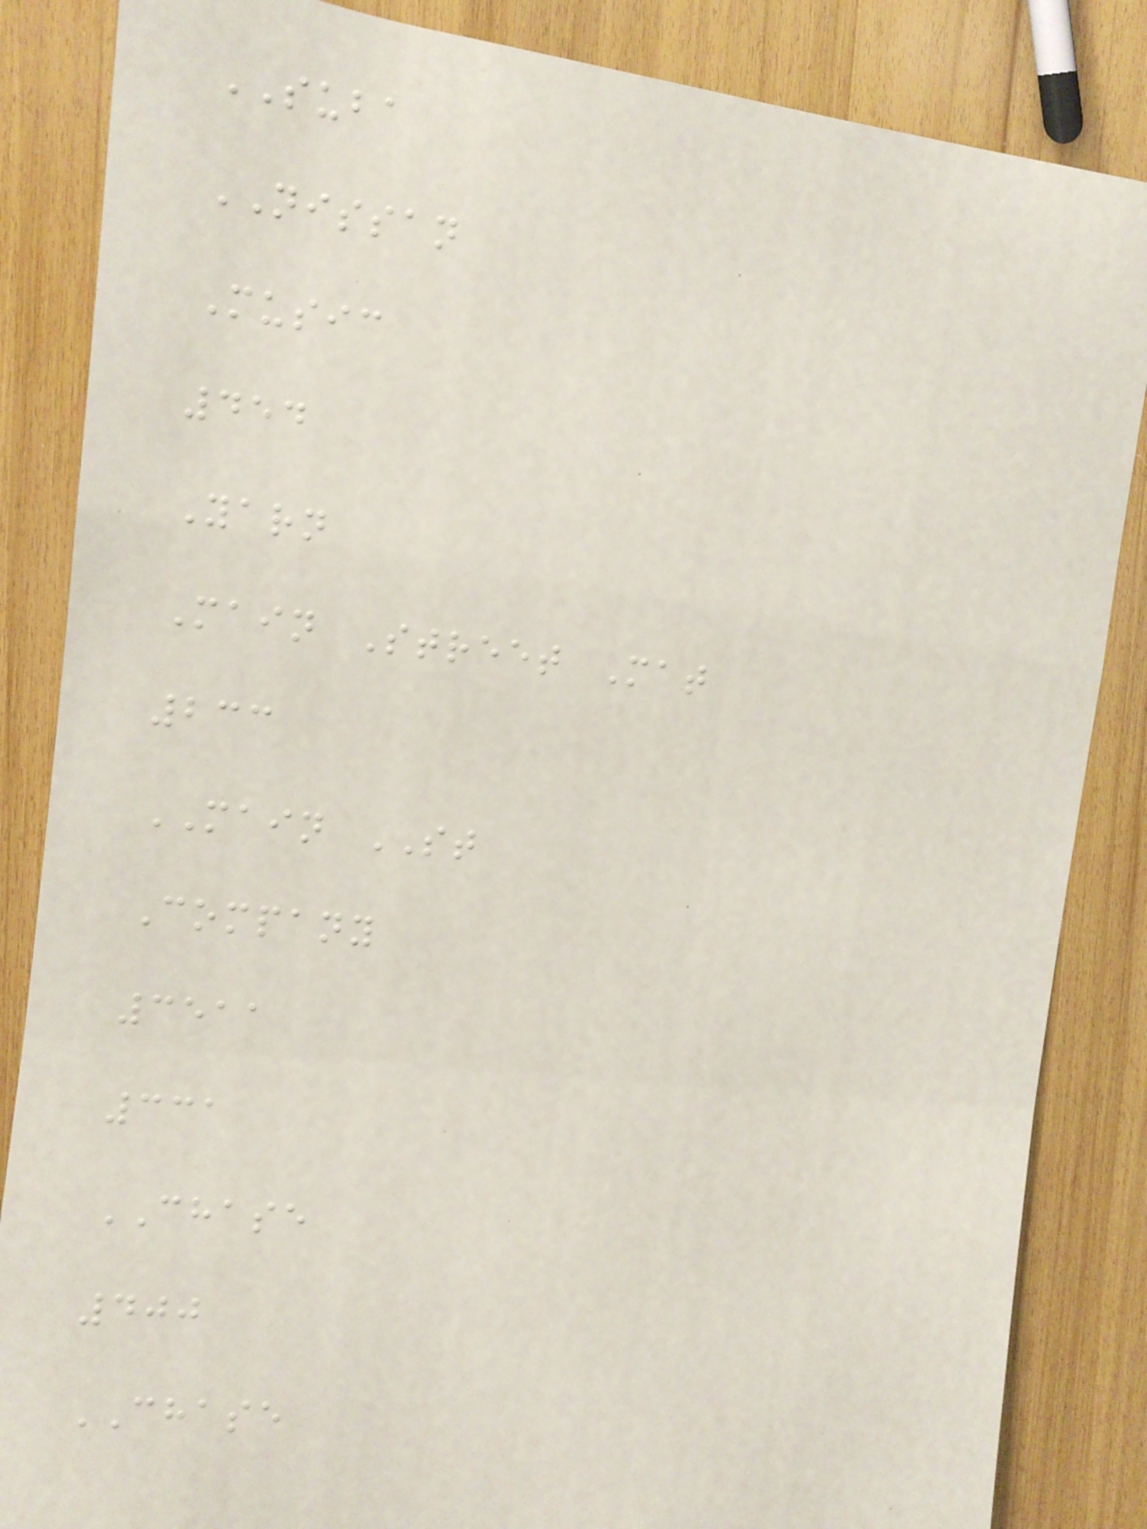SUBA
NISSAN
Music
454
Yarn
Main Street Mat
233
MAIN ST
Company
3511
331
CHASE
400
CHASE
